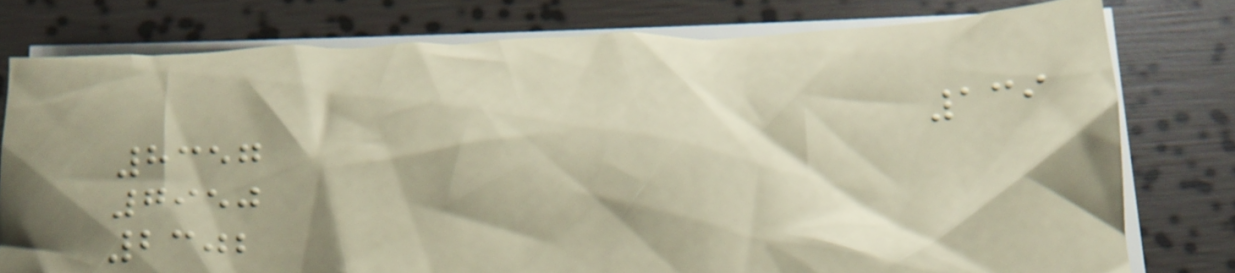139
8357
7950
2302
